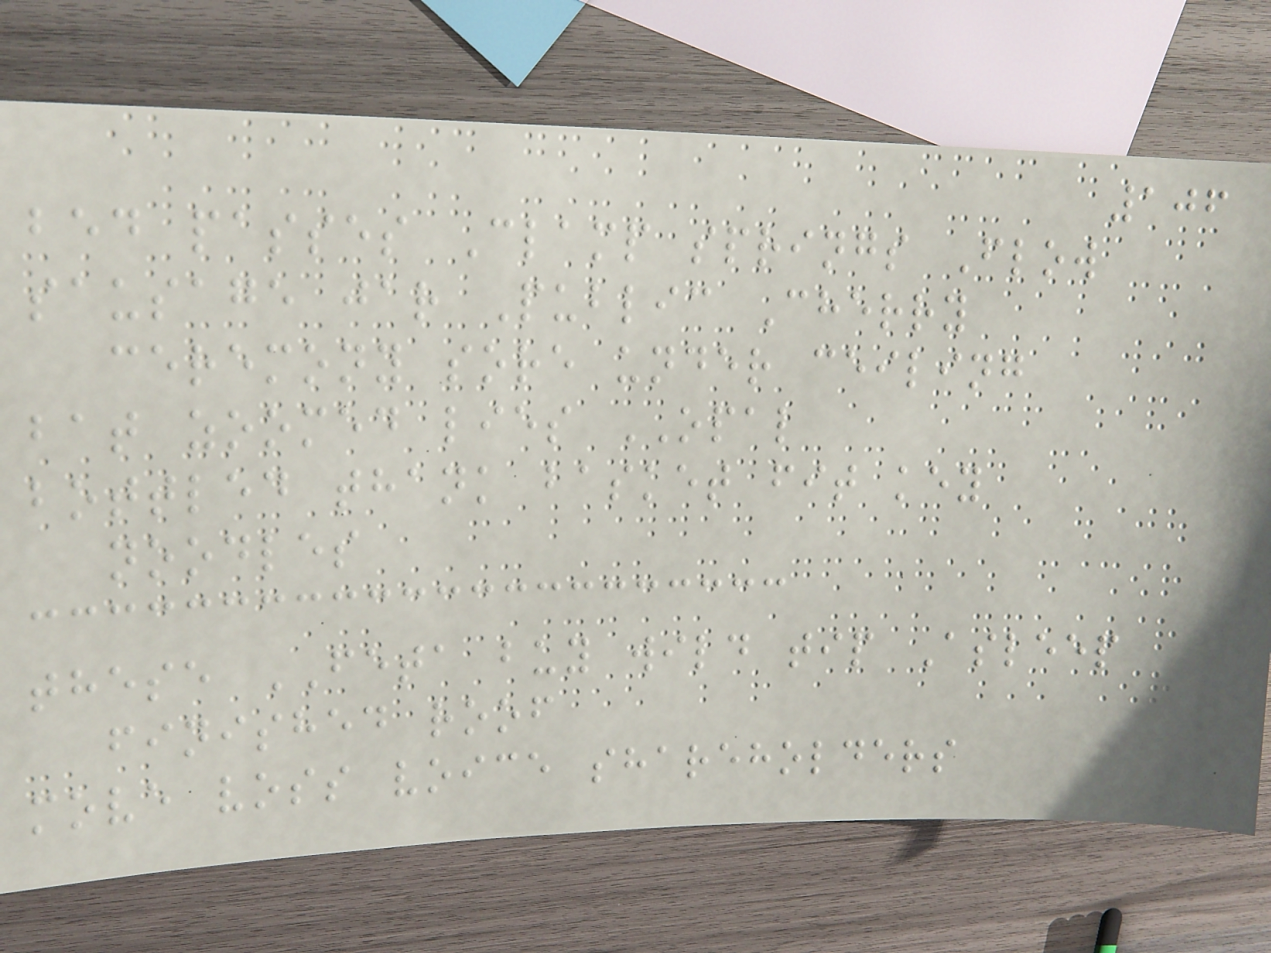106
bed passes Clamp springs Flow
sausage jar Public Cherry
ceremony sore under ceiling
bat zoomed lies OPAL
bottled thank basket fit key
noodles
these FETA buy wild tip Asleep
finished roof
move voss voice shareholders
